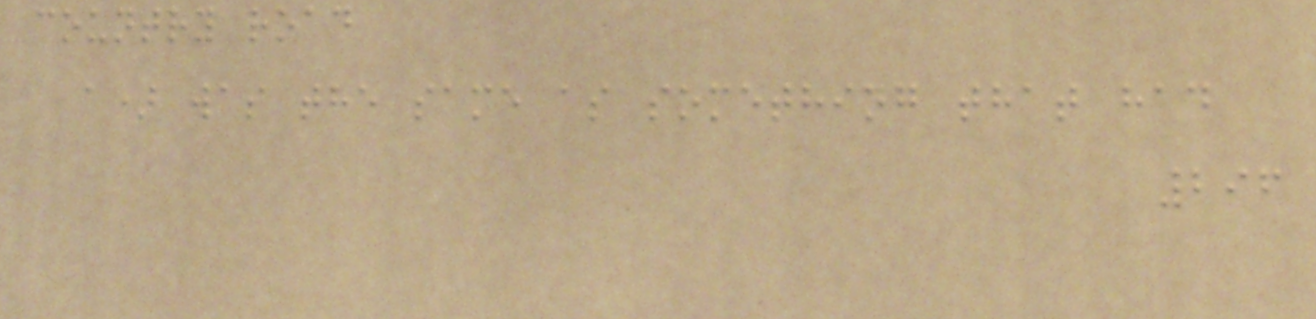country road
a) was the same as something that had
296
